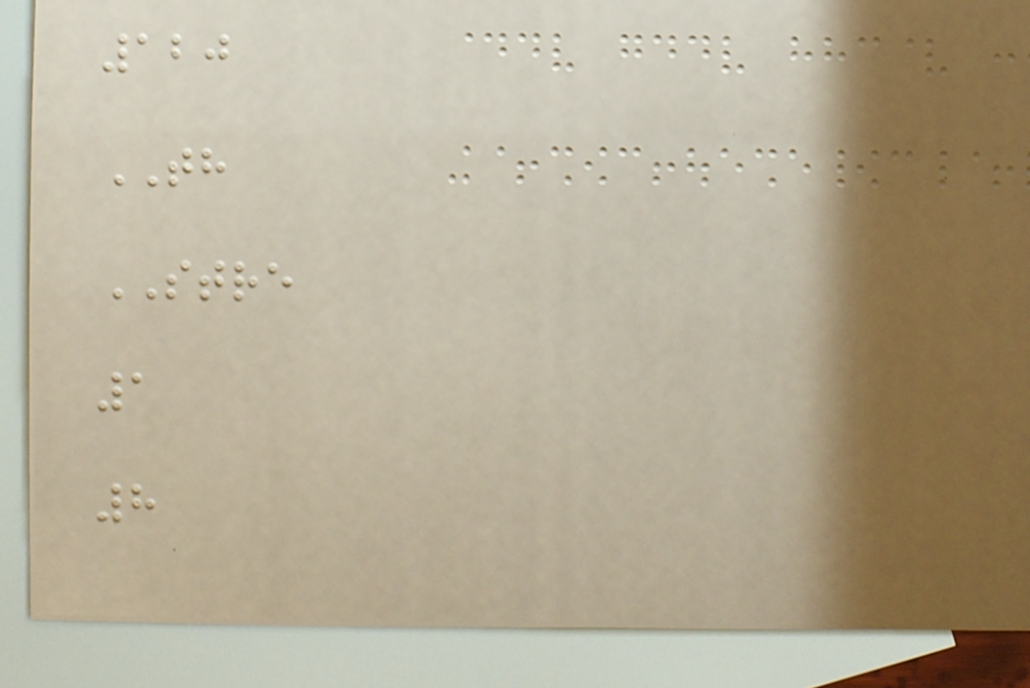120
TH
STRE
1
8
